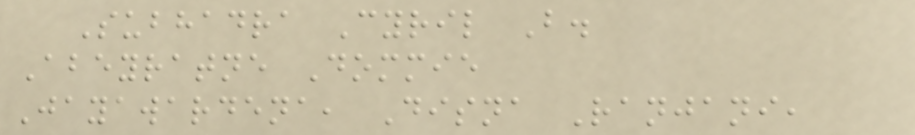Subhadra Cyril B.
Abeyratne Dommie
Jayawardena, Disna Ranjani,
